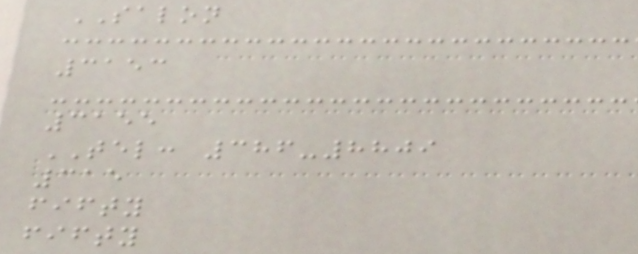SALON
3153
3155
TEL: 386-8809
315
fifty
fifty
